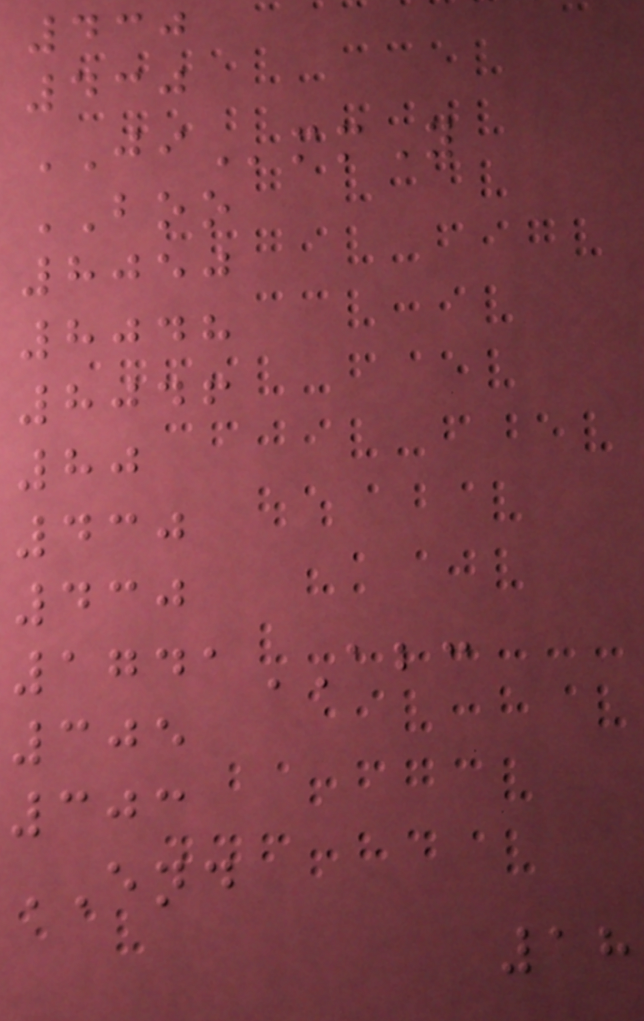430
430
JImmY
BOO
8050
8048
8046
80
430
430
1741ABC
305
303
END
18
